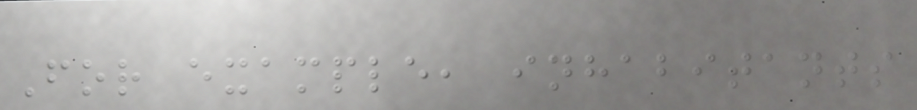For example, inhabitants
